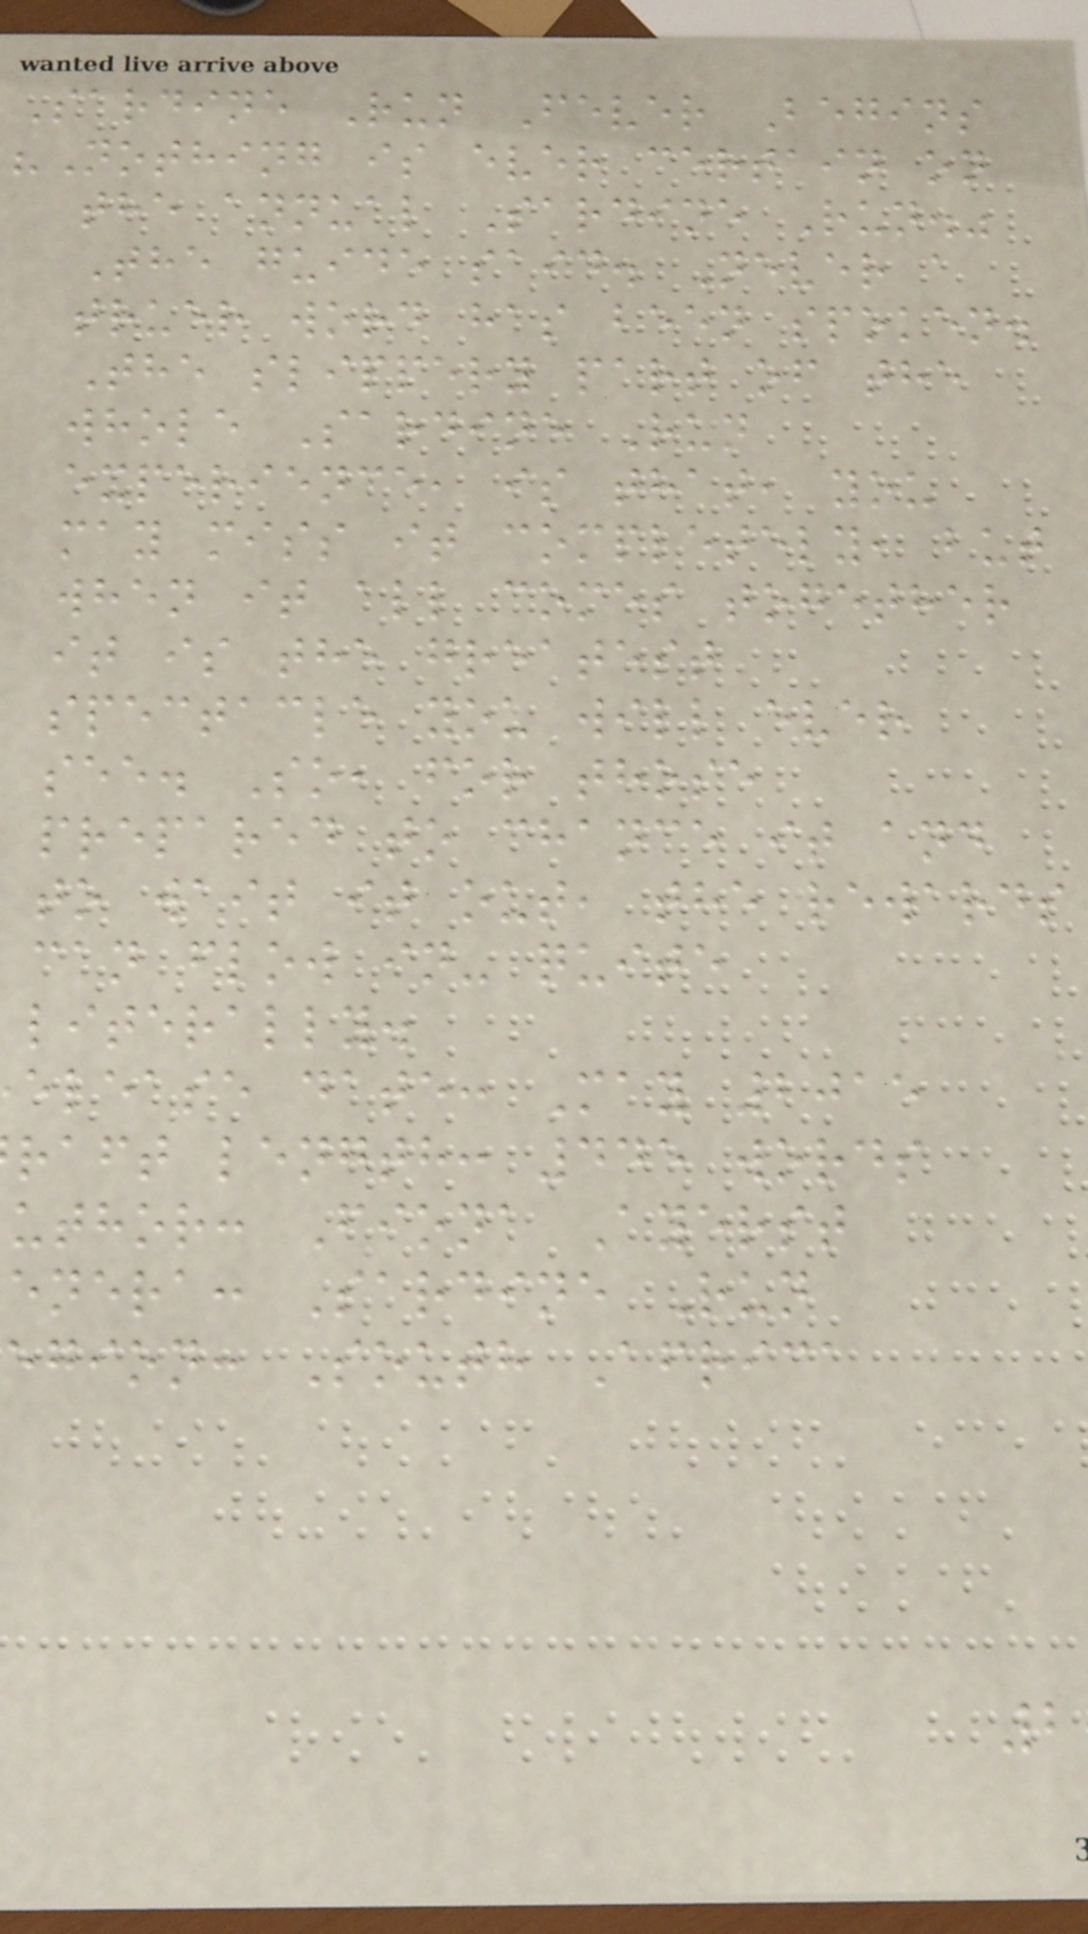Sardine Run Fever Begins
"Nothing is ever certain on
the annual Sardine Run."
The guide said. Never a
truer word has been spoken.
The slippery part of the
whole Sardine Run
experience, is that, you
may miss it completely, but
when it all comes together
it is the greatest
spectacle you will ever
see. So, for those
prepared to chance it and
to wait it out, the rewards
can flow in- quite
literally.
elease date: May 2015
raft length: 445 words
uthor: Fiona Ayerst
enera: Sardine Run
egion: South Africa
